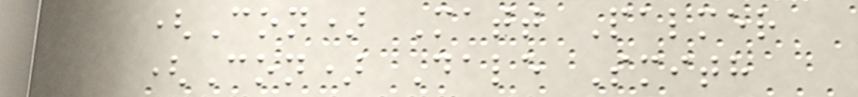(Con) Matt Palmer
(Con) Dale Smith
